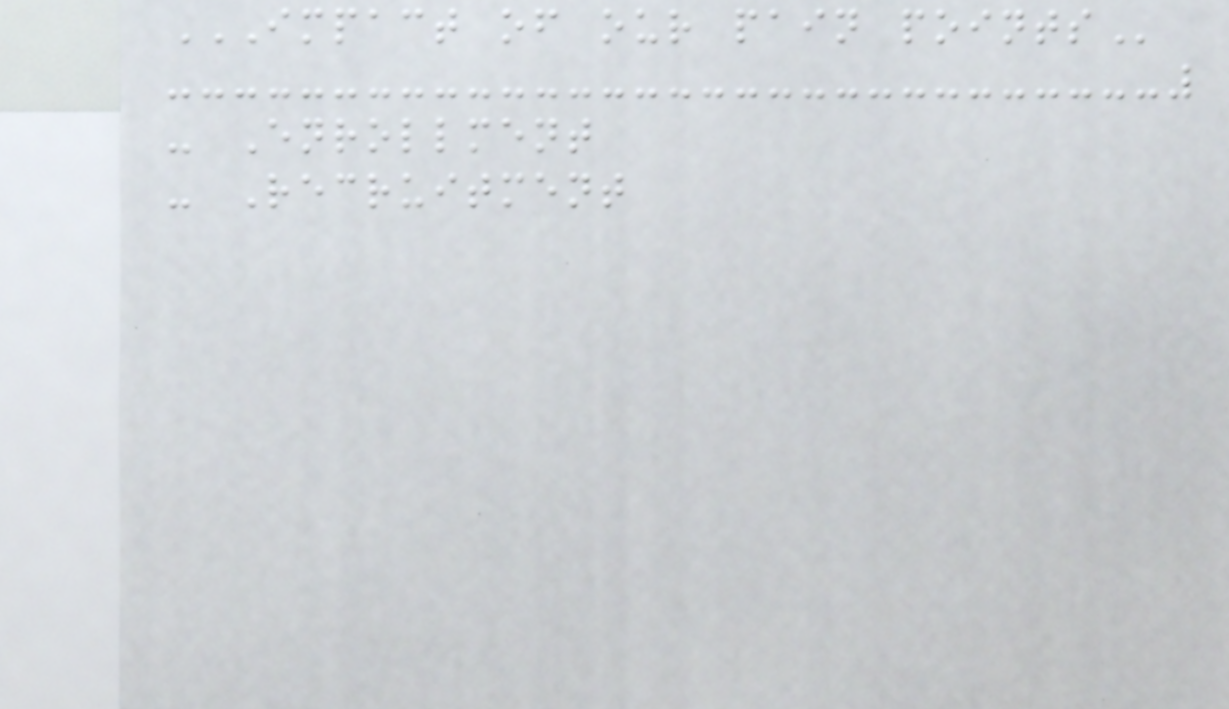IMPACT OF OUR PAIN POINTS
- Enrollment
- Recruitment
